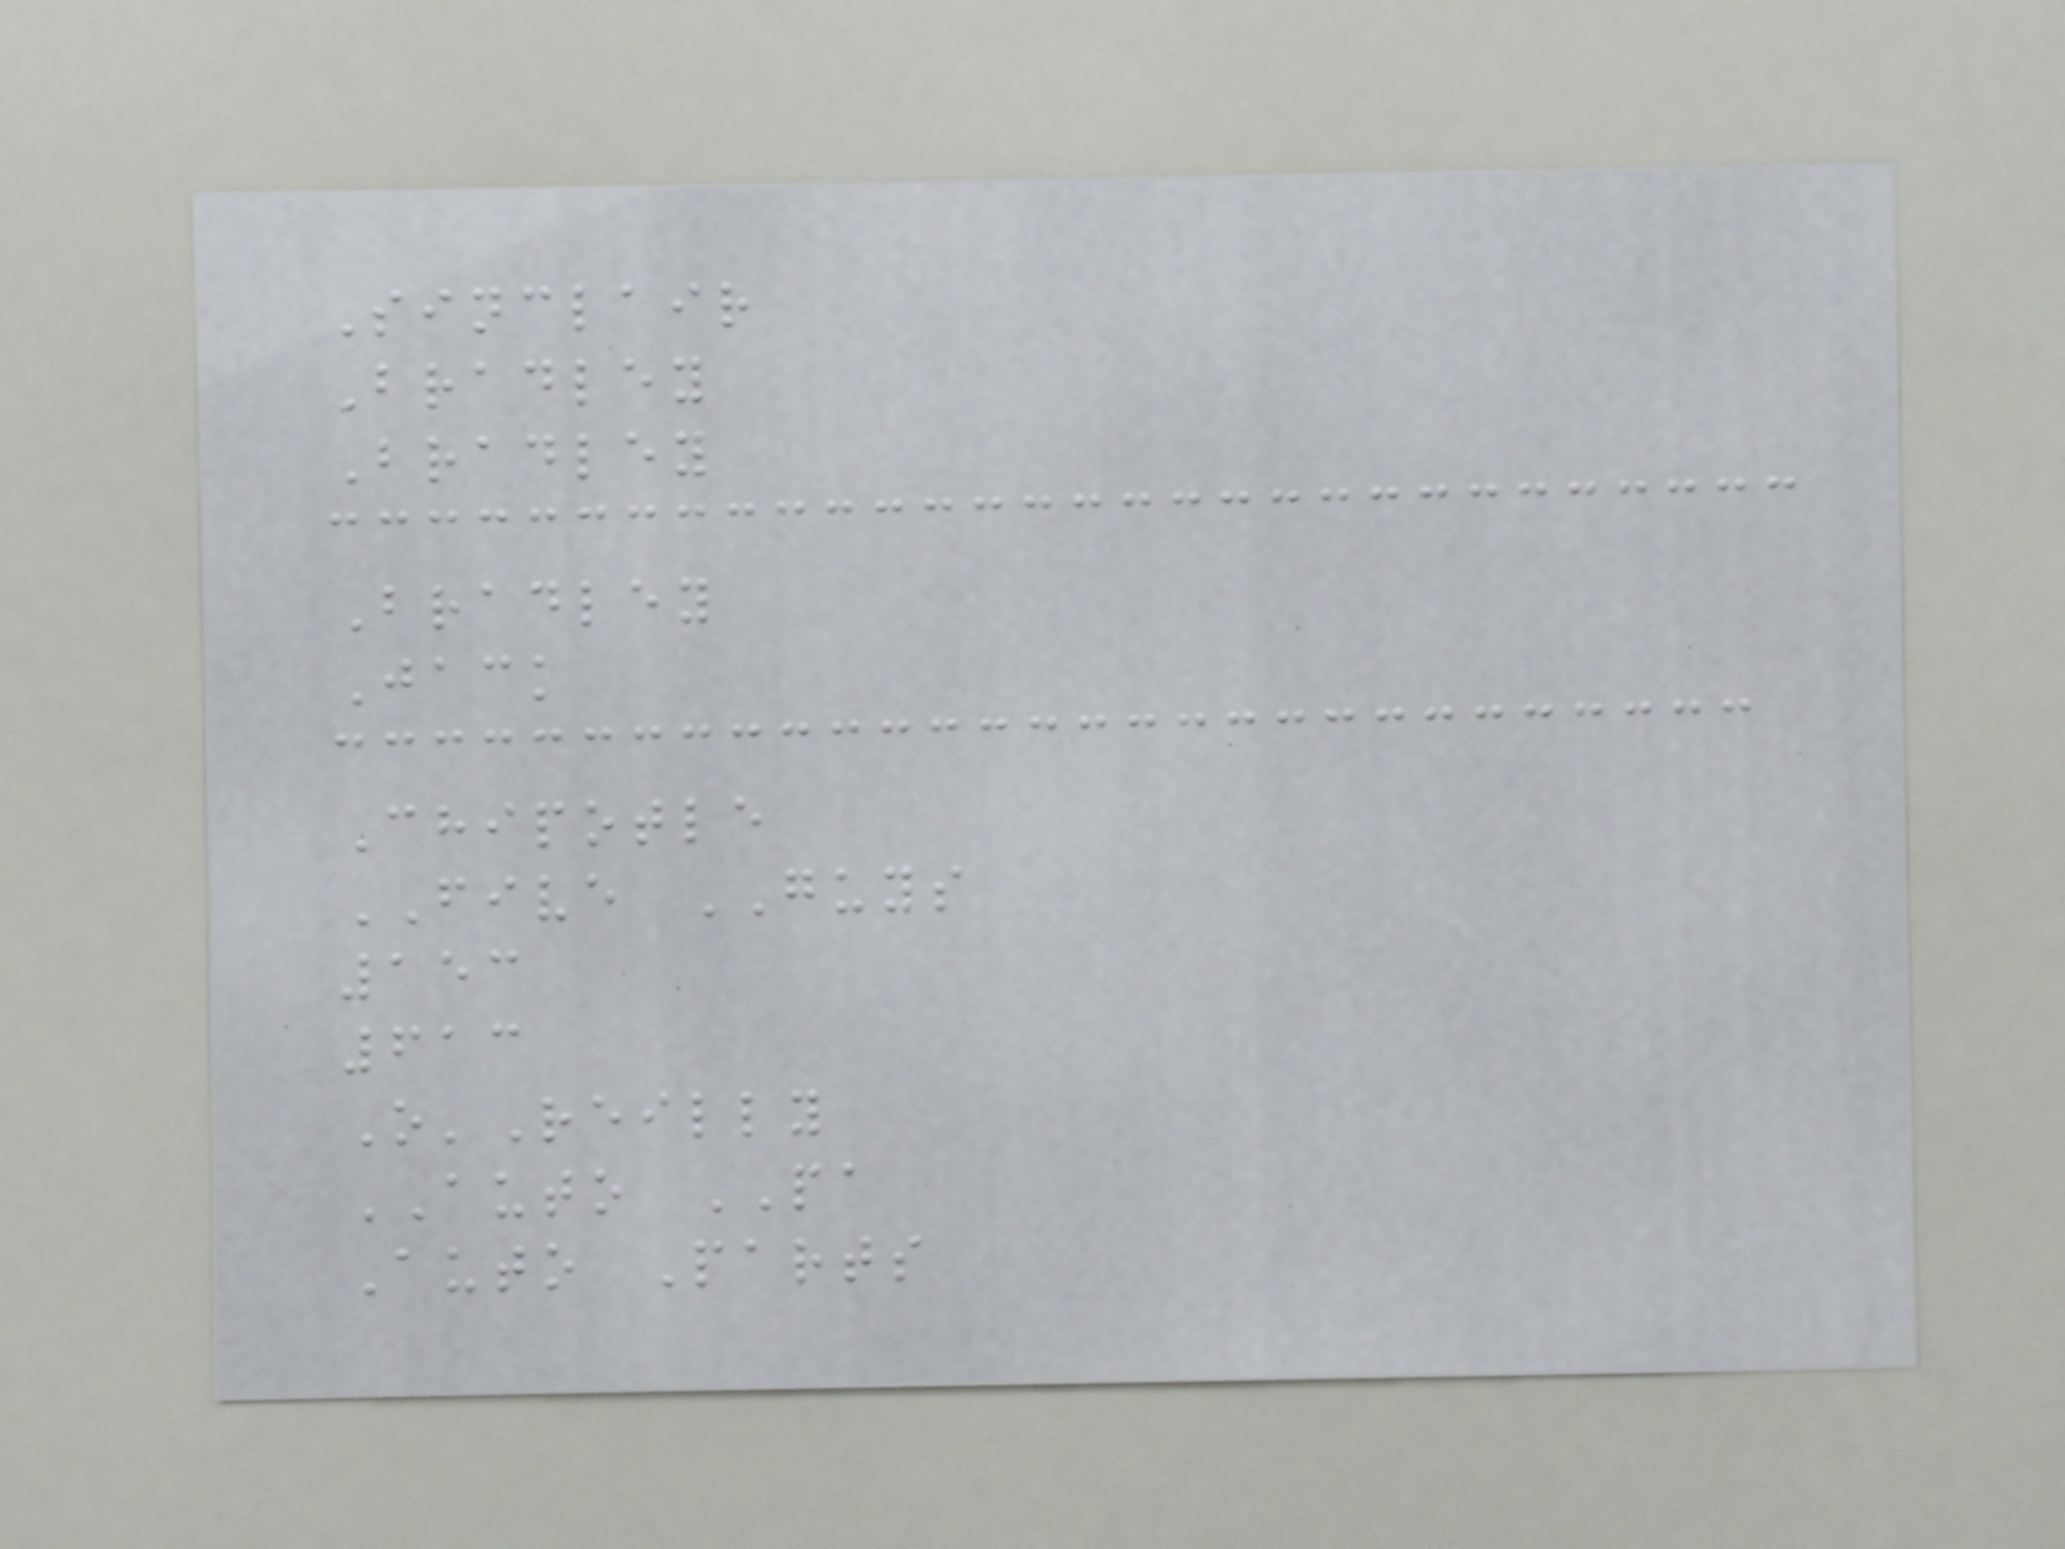Sinclair
Bradley
Bradley
Bradley
Jack
Chipotle
FIVE GUYS
153
613
O'Reilly
AUTO PA
Auto Parts
